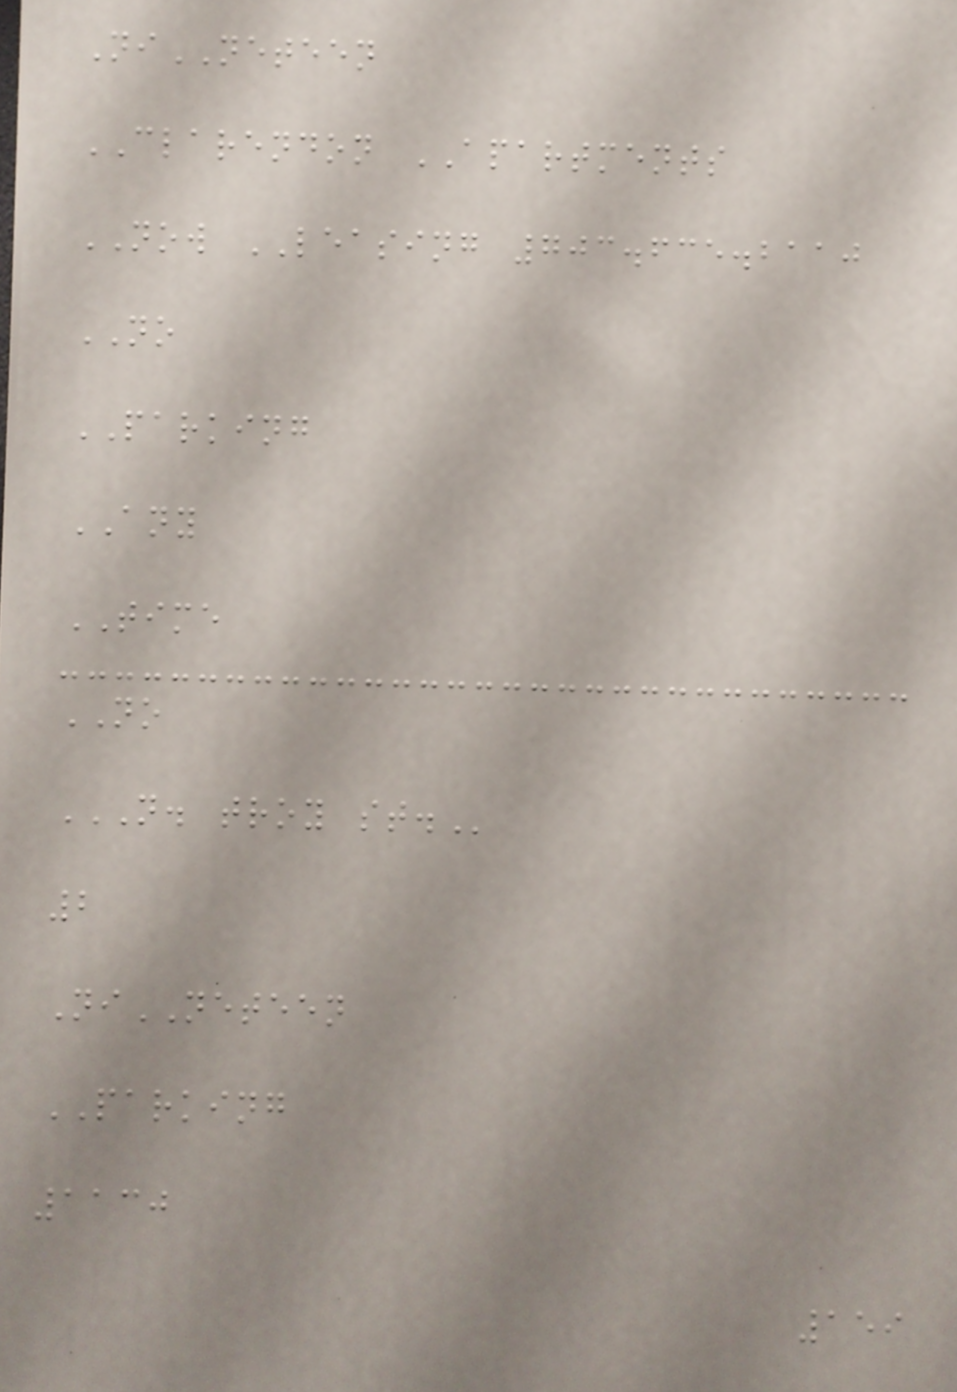NiNETEEN
CLARENDON APARTMENTS
NOW LEASING 703.635.2110
NO
PARKING
ANY
TIME
NO
N. TROY ST.
2
NiNETEEN
PARKING
1130
159
